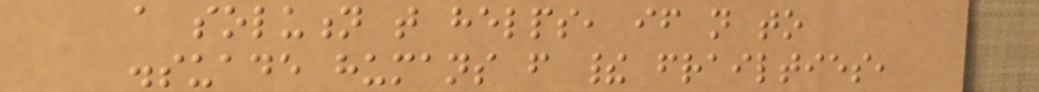a solution that helps, if not to
dissuade humans from their frailties,
